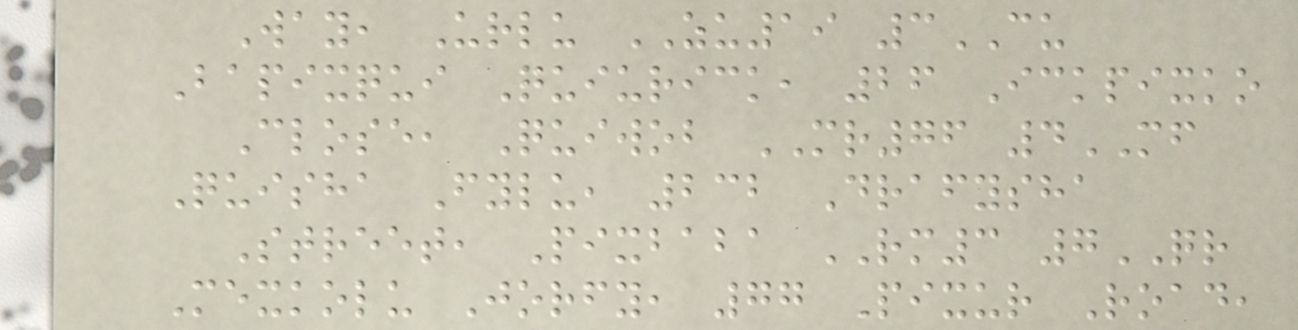Way, Urlu ZU19 3CU
Bapixqui Quiurick, 26 Ickpixko
Close, Quiwob MR76 4MF
Quisha Fylu, 232 Drafysha
Street, Pixbaba RM3 7QR
Mexkolu Jorfy, 77 Pixur Road,
